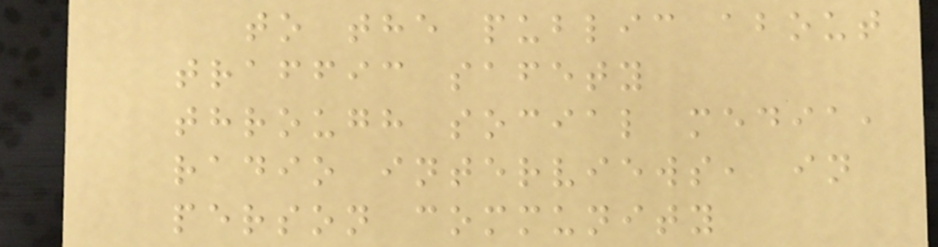to the public about
traffic safety
through social media,
radio interviews, in
person community
